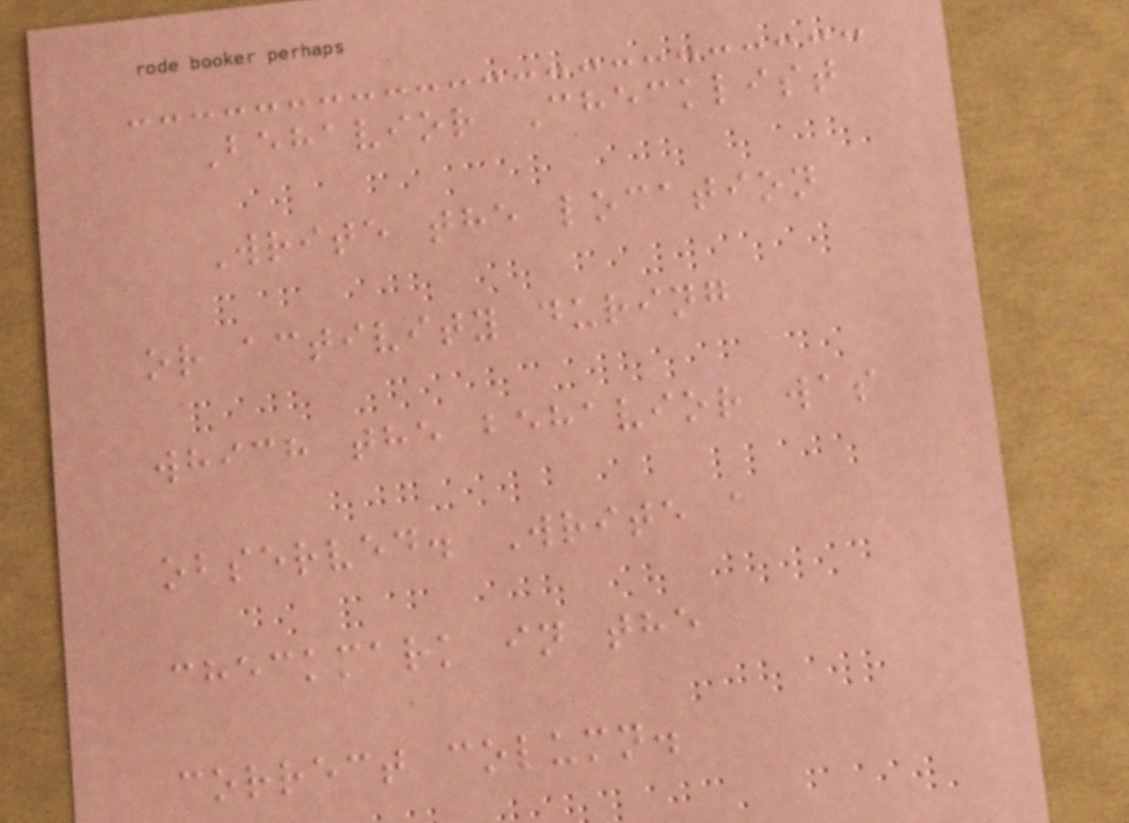Behavior Checklist
Write the location
or activity during
which the behavior was
observed. Write a
checkmark in the
correct column.
